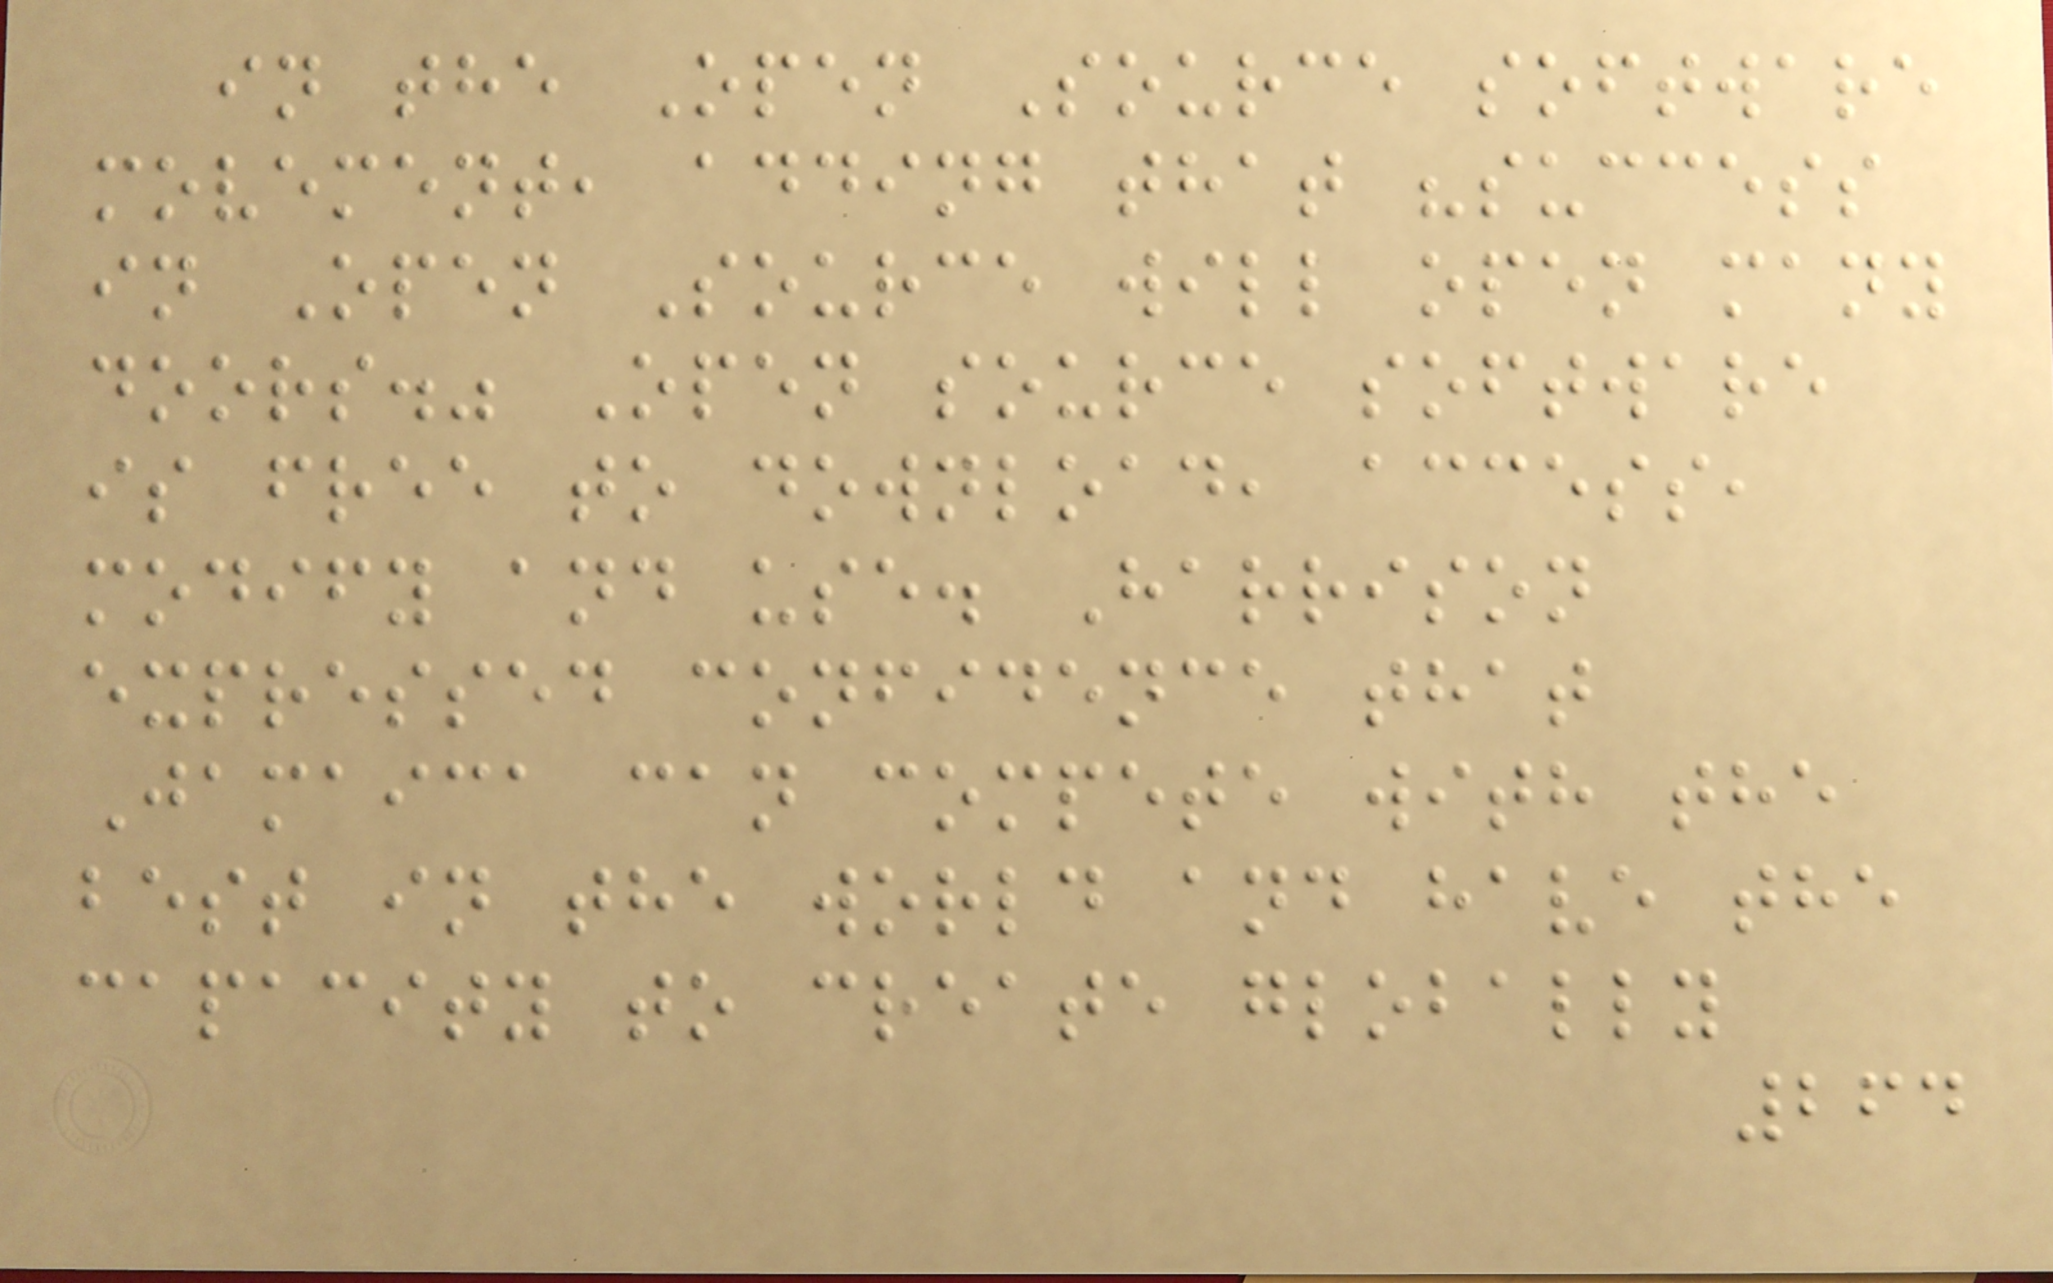in the Open Source software
movement, adding that "success
in Open Source will open many
doors." Open source software
is free to download, access,
modify and use. Harrison
expressed confidence that
Jamaica can compete with the
best in the world and have the
capacity to create globally
264
